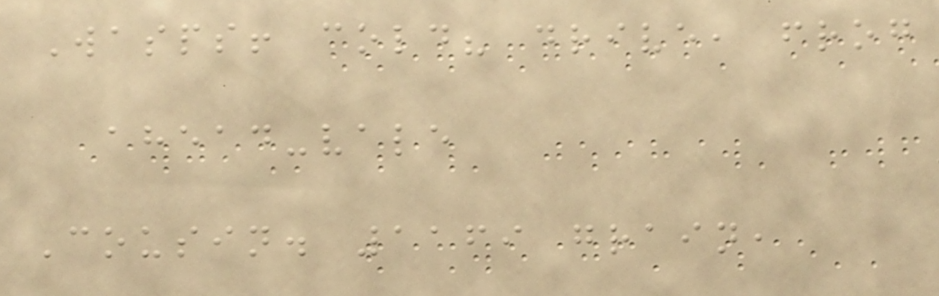Wasps! cold? drive, frog
ahead-vale
Cousin. 1169 grain,
